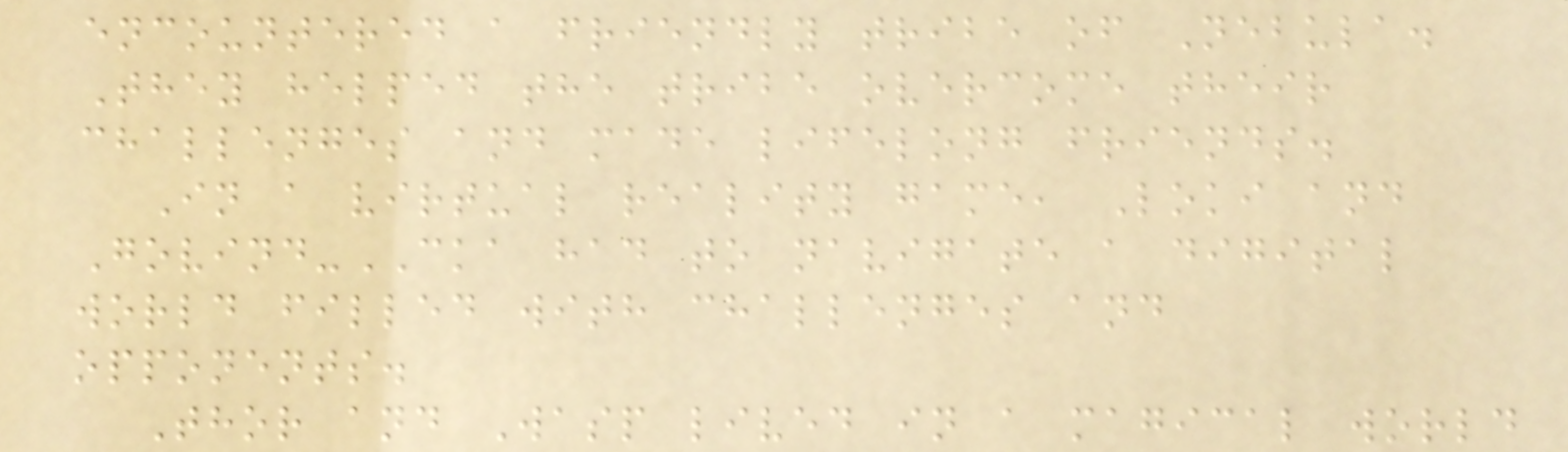encountered a friendly tribe of Nebula.
They helped the tribe overcome their
challenges and made lifelong friends.
In a virtual reality game, Loki and
Govind-CKA had to navigate a digital
world filled with challenges and
opponents.
Thor and Wasp lived in a magical world
